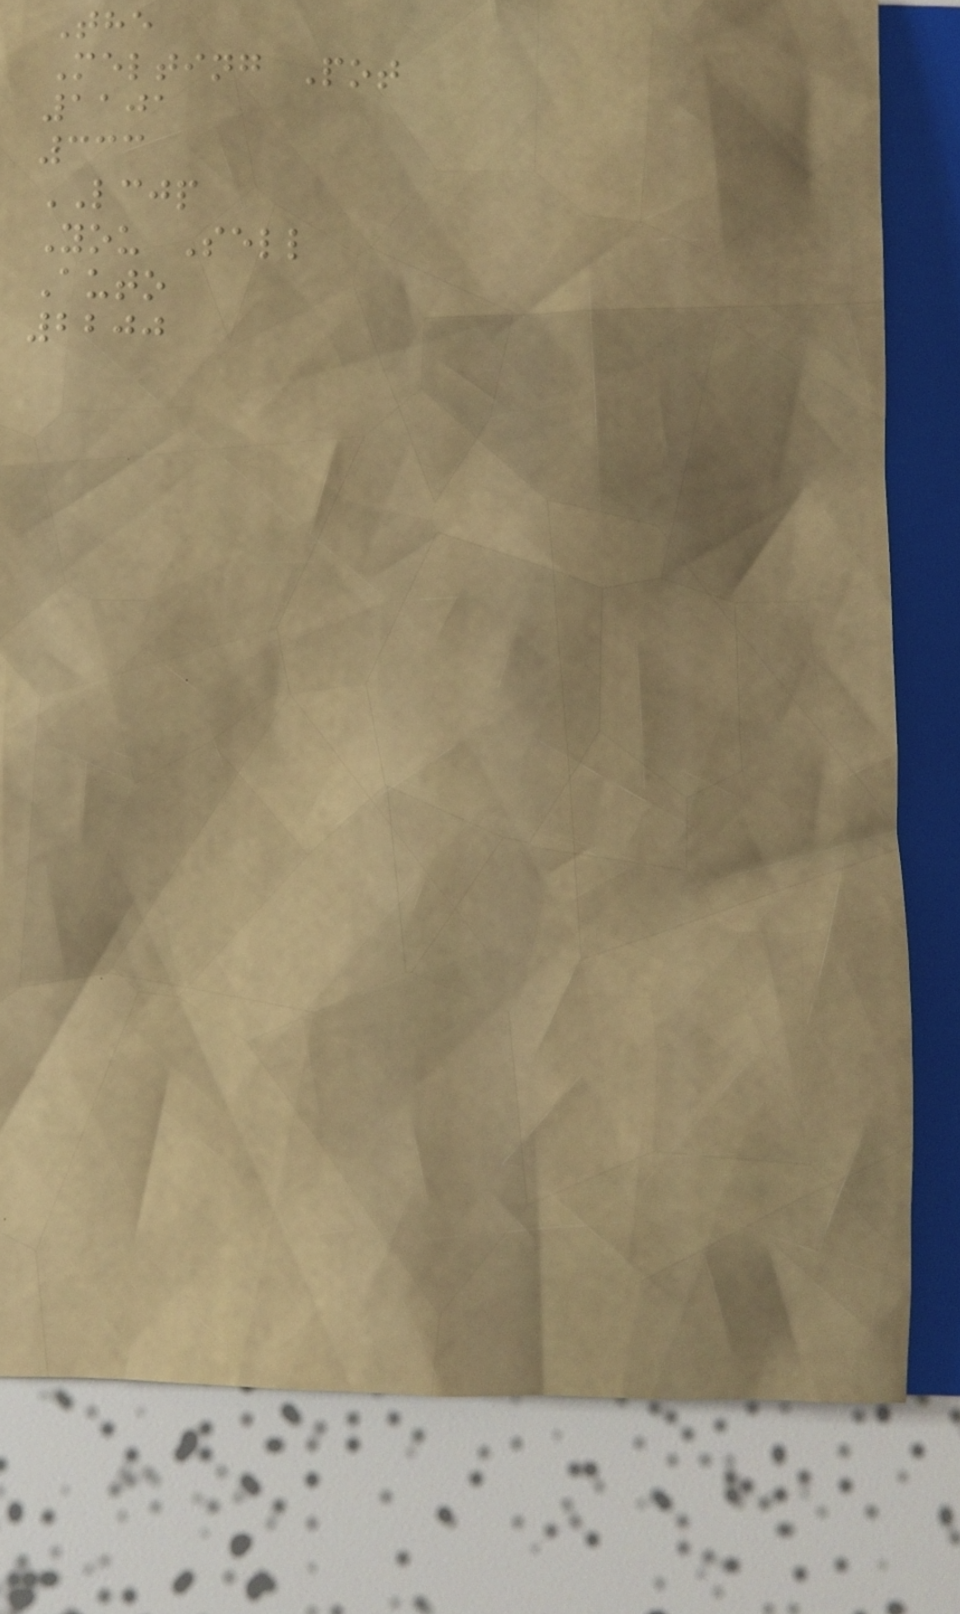The
Melting Pot
1101
333
LCJP
You Sell
Auto
2200
